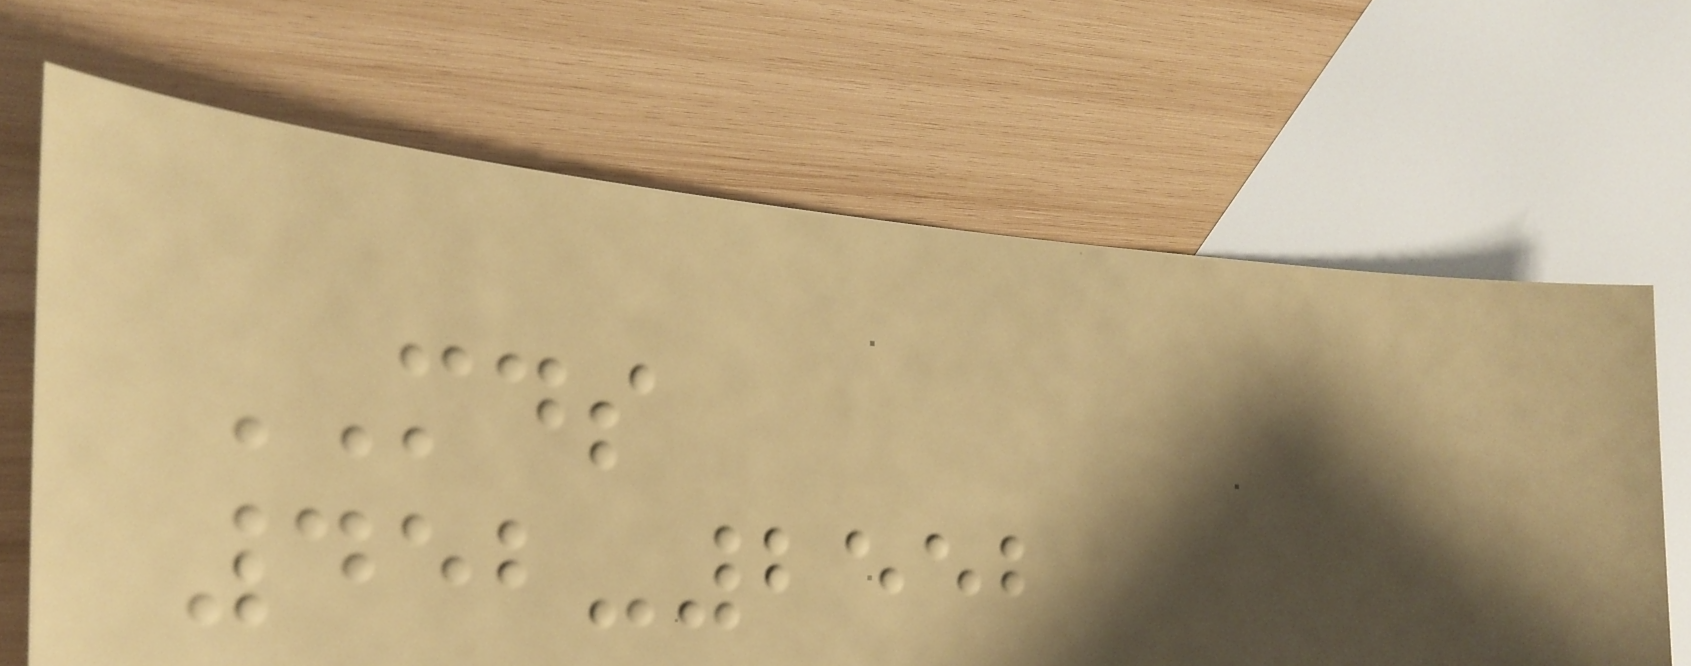MDS
452-2552
